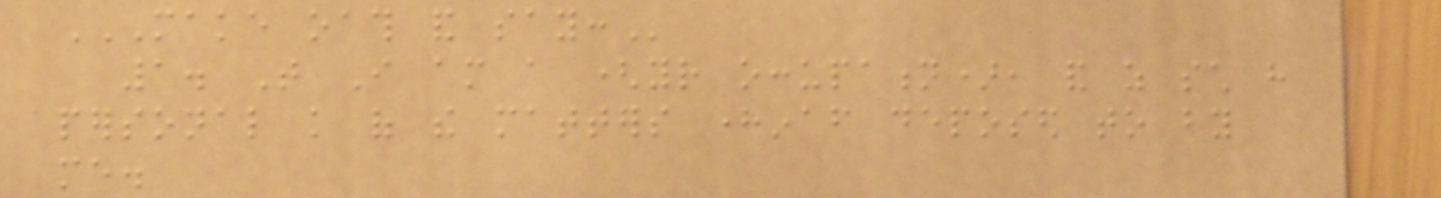MAKE OATH AND SAY:
1. That I am a (your occupation), and as such have
personal knowledge of the matters hereinafter deposed to by
me.
